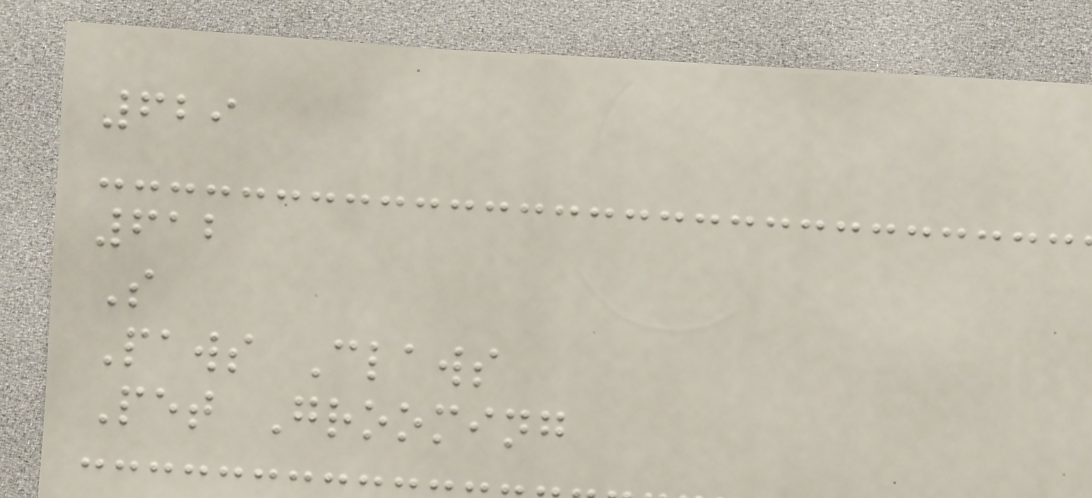629
612
S
Paws Claws
Pet Grooming
